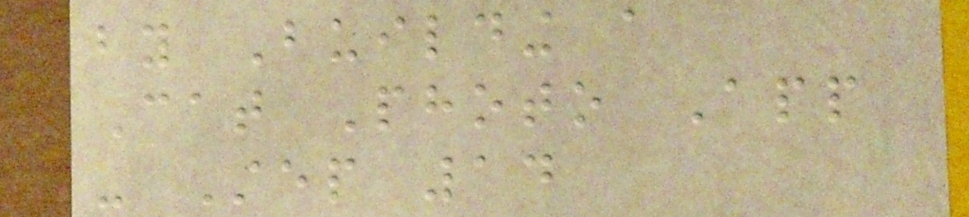by Building a
Cat Photo App
- Step 14
